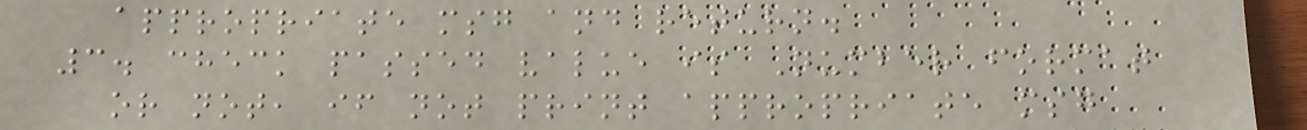appropriate msg and return.
3. check passed value is Number format
or not, if not print appropriate msg
